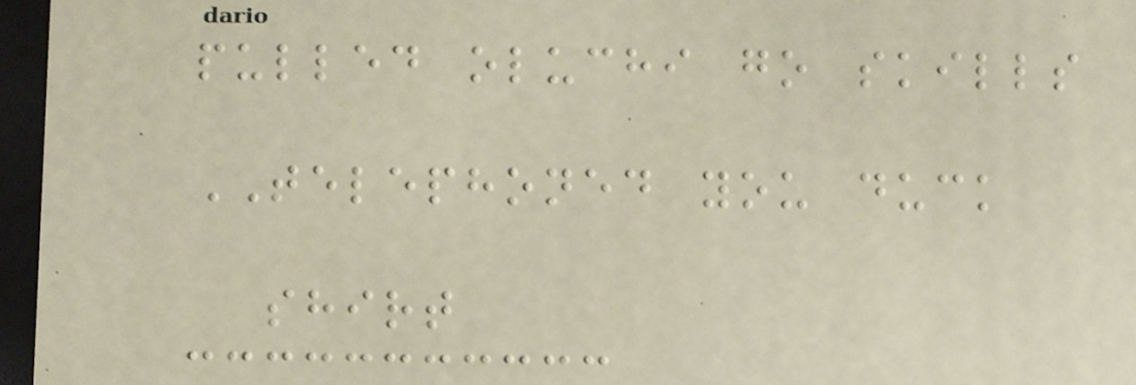pulled oluchi go skills
TELEPHONED you duck
shirt
